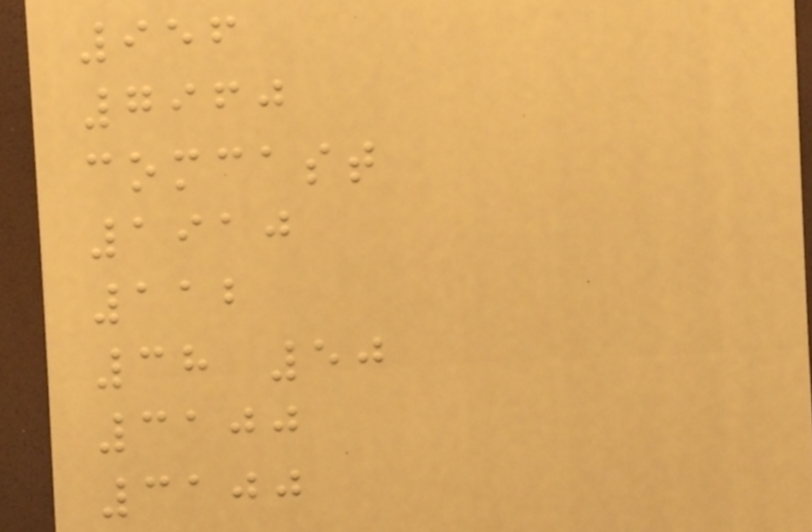956
7960
comcast
1910
112
38 50
3100
3100
